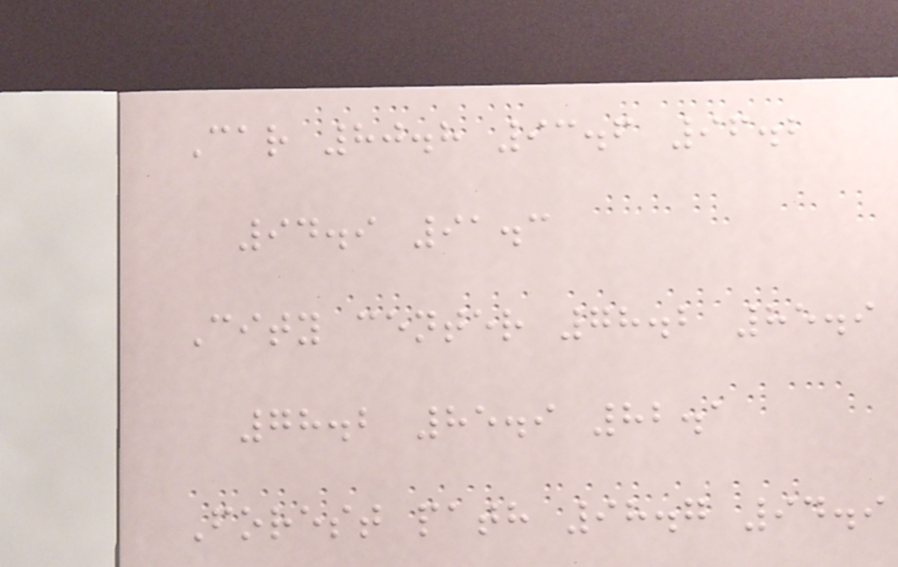Car 80.8 93.6 96.2
94.9 91.3
City center 78.2 85.9
78.2 85.9 82.1
Forest path 98.7 94.9
